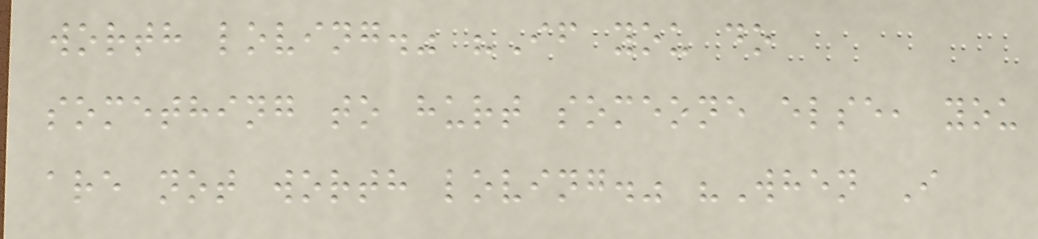worth loving." "If you do
something to hurt someone else, you
are not worth loving." "When I
